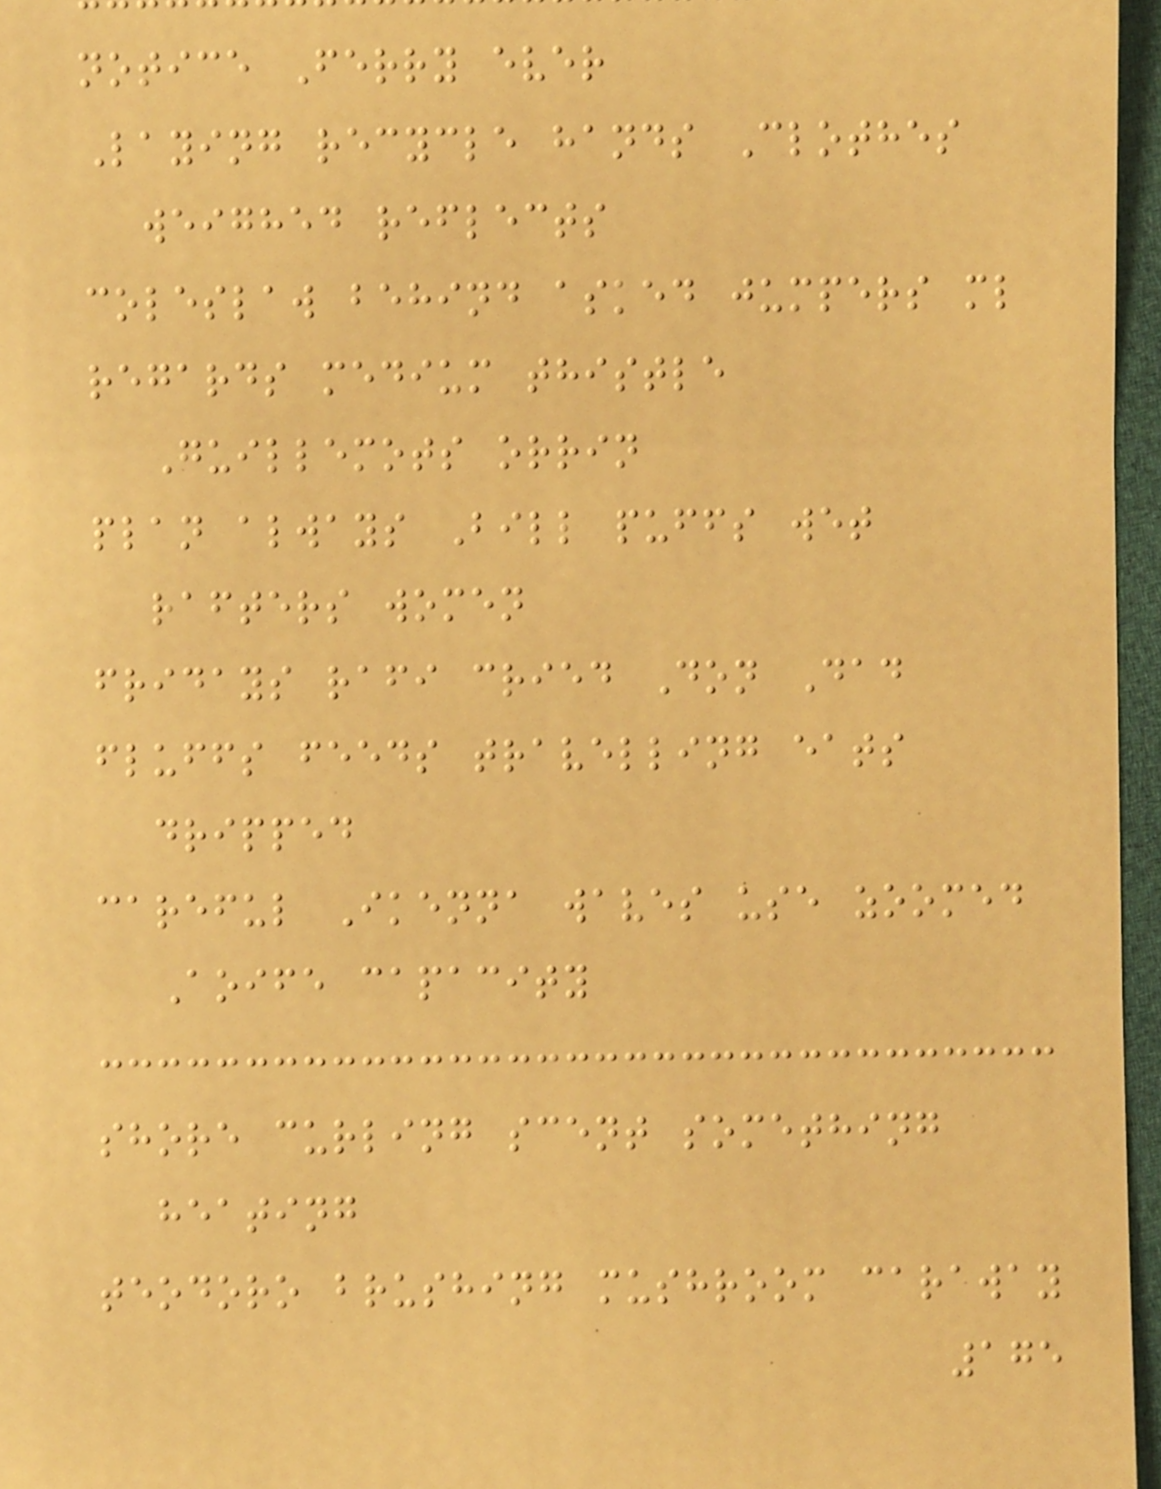notice Ferry ever
Laying recycle hands Clothes
weighed reflects
coleslaw behind asked jumpers ml
regards medium thistle
Guillemots orrin
plan always Bill puffs wet
rafters women
fridays rafi cried Don Dad
fluffs feeds travelling eats
dripped
careful Ikenna waves use zoomed
Aoife capacity
shore curling scent something
heating
teodoro brushing mushroom caraway
175
